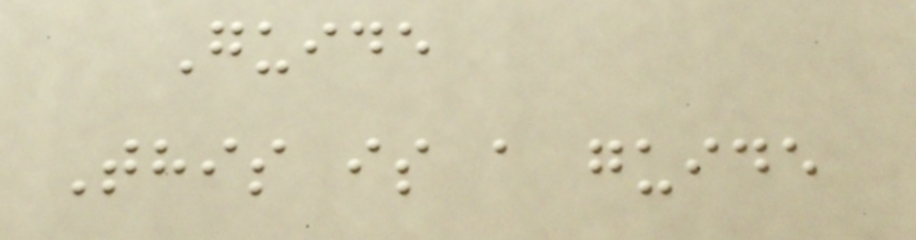Guide
This is a guide
